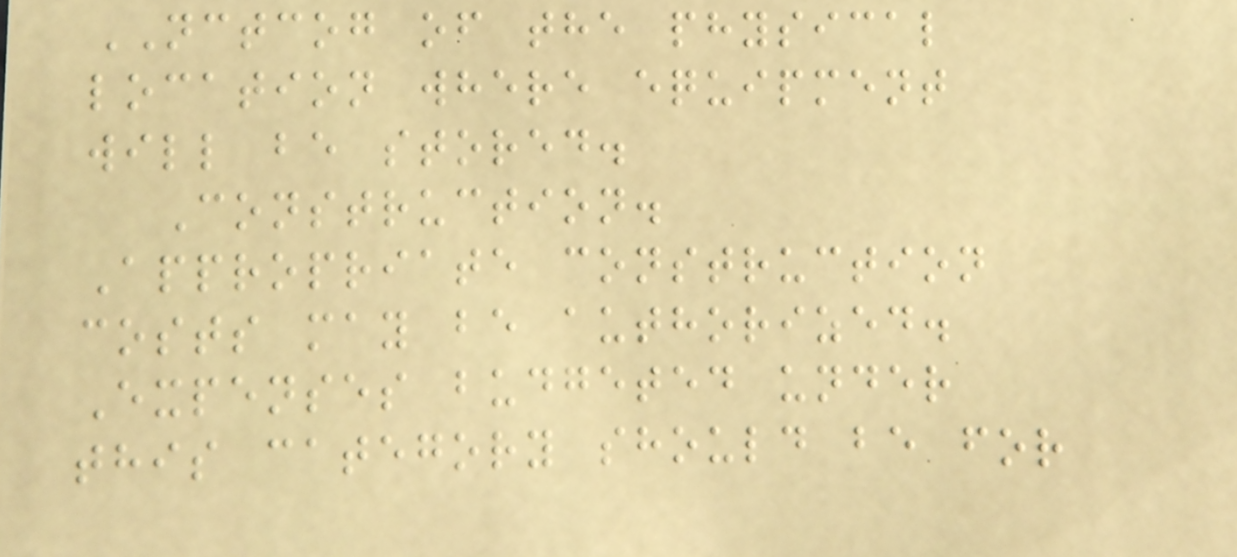NCTCOG of the physical
location where equipment
will be stored.
Construction.
Appropriate construction
costs may be authorized.
Expenses budgeted under
this category should be for
